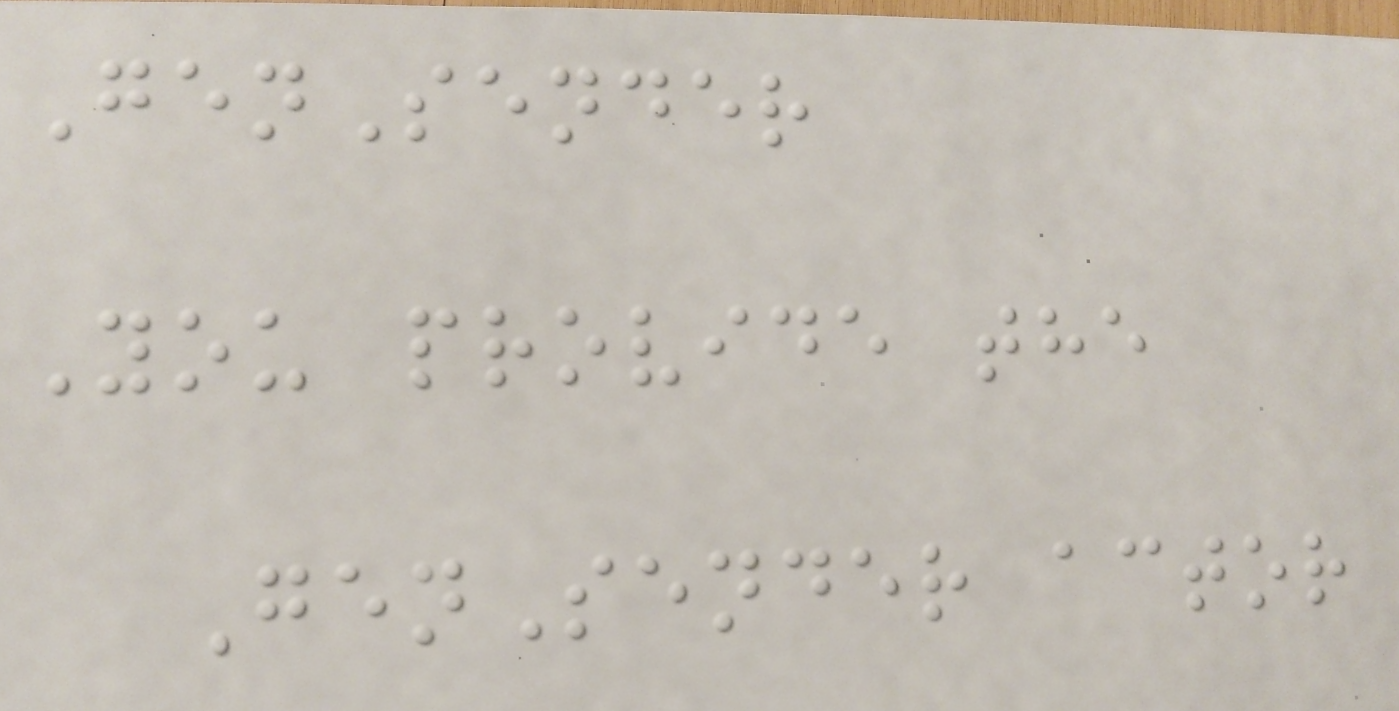GenSender
You provide the
GenSender actor
